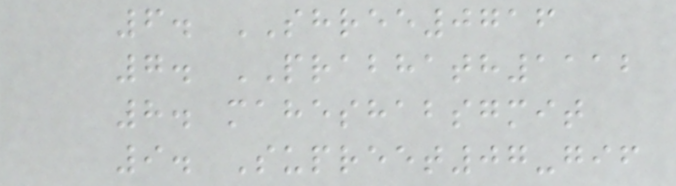6. SHREE0716
7. PRABHATH1112
8. maheshabsgmit
9. Supreet07-gif
